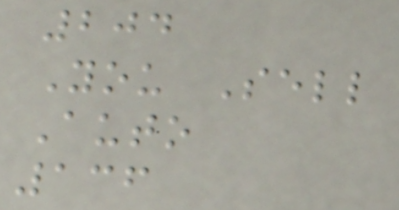204
You Sell
Auto
136
